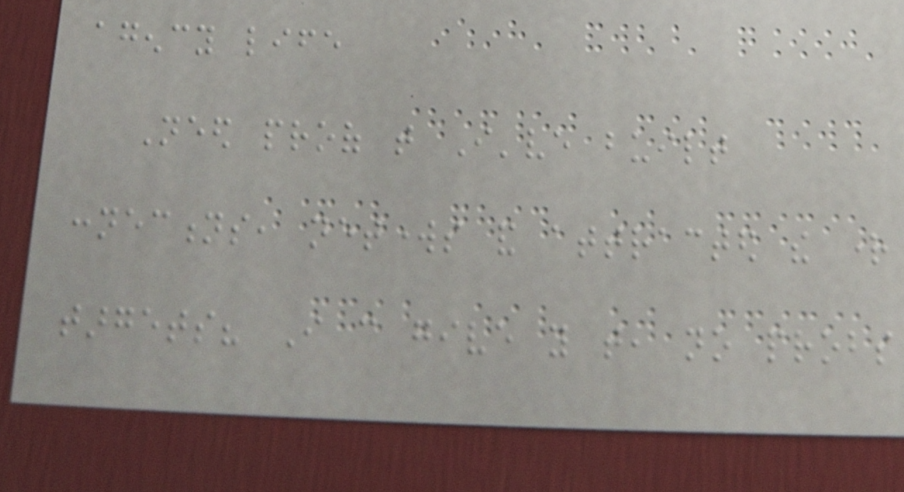agency life
Need proof that I've built
connections, networks and attracted the right
targets? I can give you that, no probs
